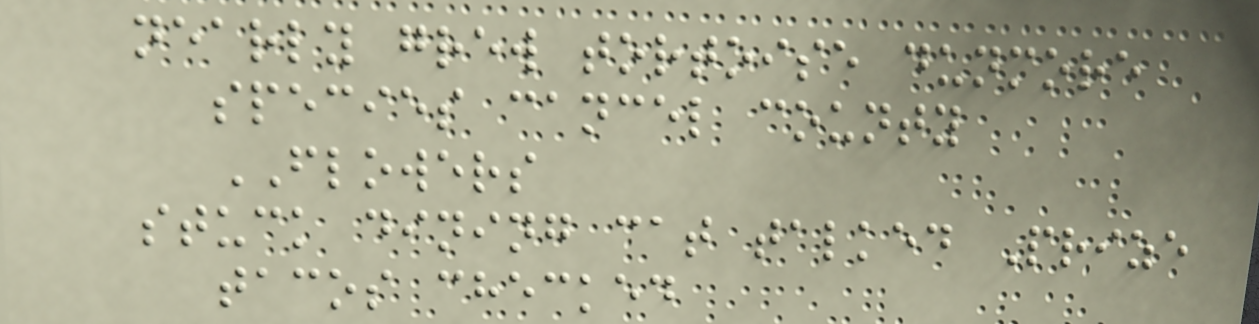nearly grew tortoise dunmore
species cancel county
FLOWERS
stuck dining cat talked Prize
tacos checked
